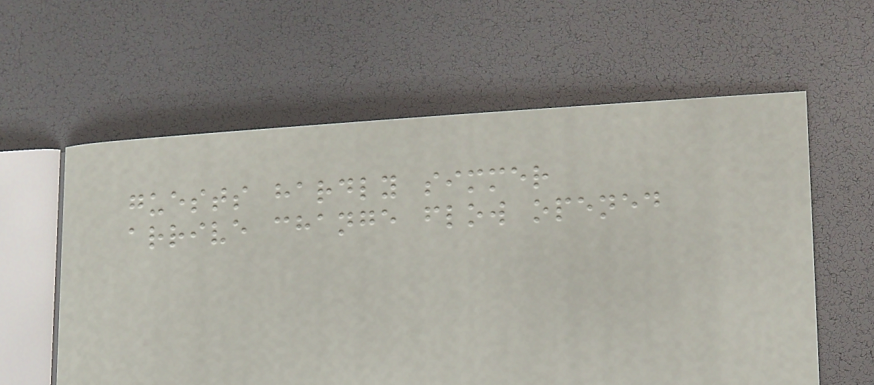guests hardly simmer
arrive change flow opened
